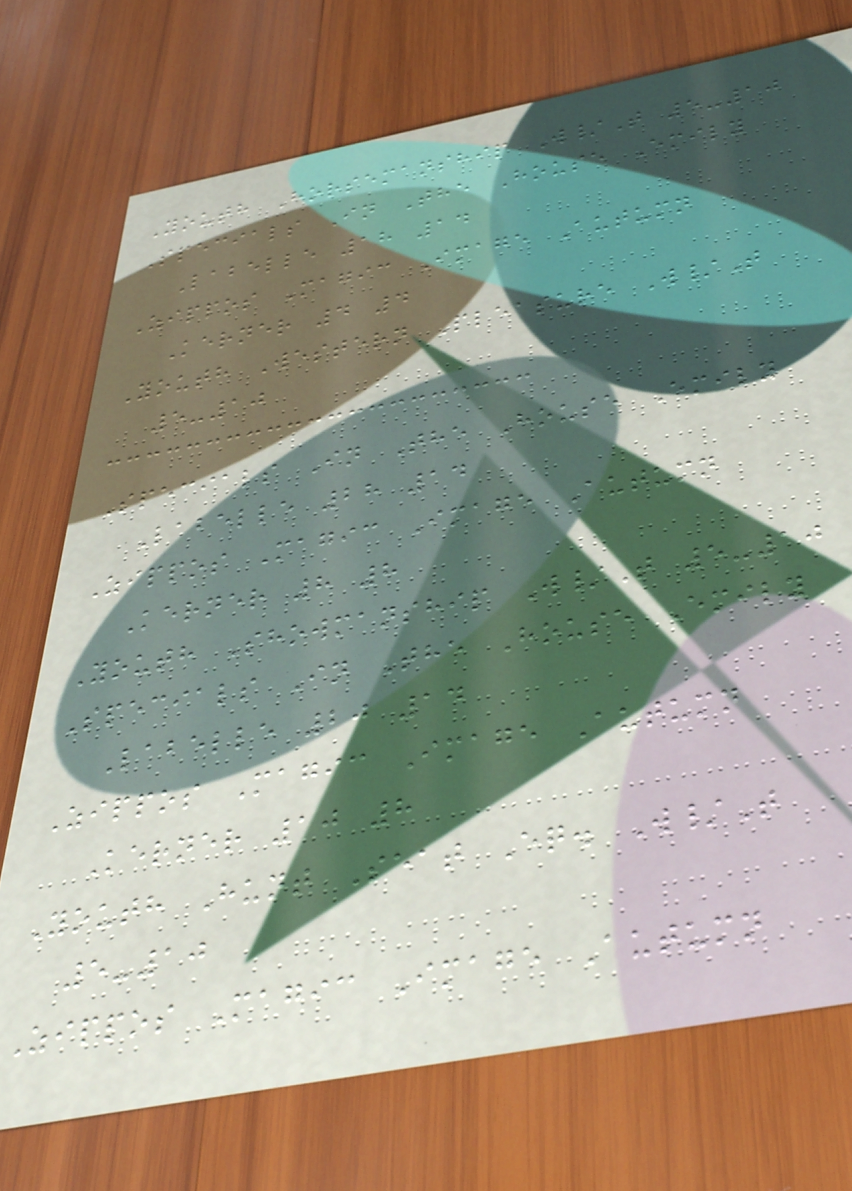Youth Horsemanship W/T 5-10
Specials In The House Emily
Labelle 18 14
Zippos Magic Image Autumn
Kerner 4 4
Youth Western Pleasure W/T
5-10
Specials In The House Emily
Labelle 28 14
Zippos Magic Image Autumn
Kerner 8 8
Youth Showmanship W/T 5-10
Specials In The House Emily
Labelle 20 14
Zippos Magic Image Autumn
Kerner 10 8
Youth Hunt Seat Eq. W/T
5-10
Zippos Magic Image Autumn
